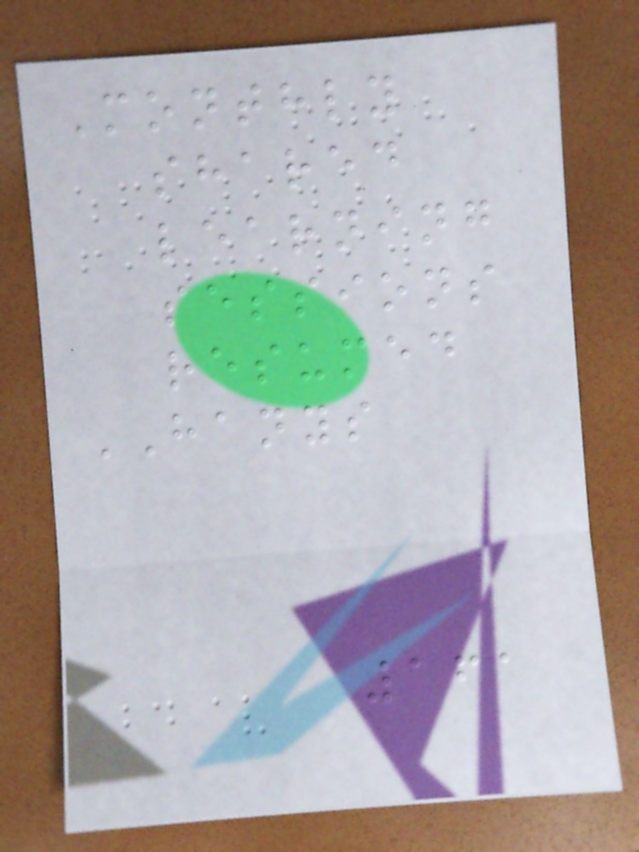Monthly
shared
learning
sessions
resumed
HANYS
161
